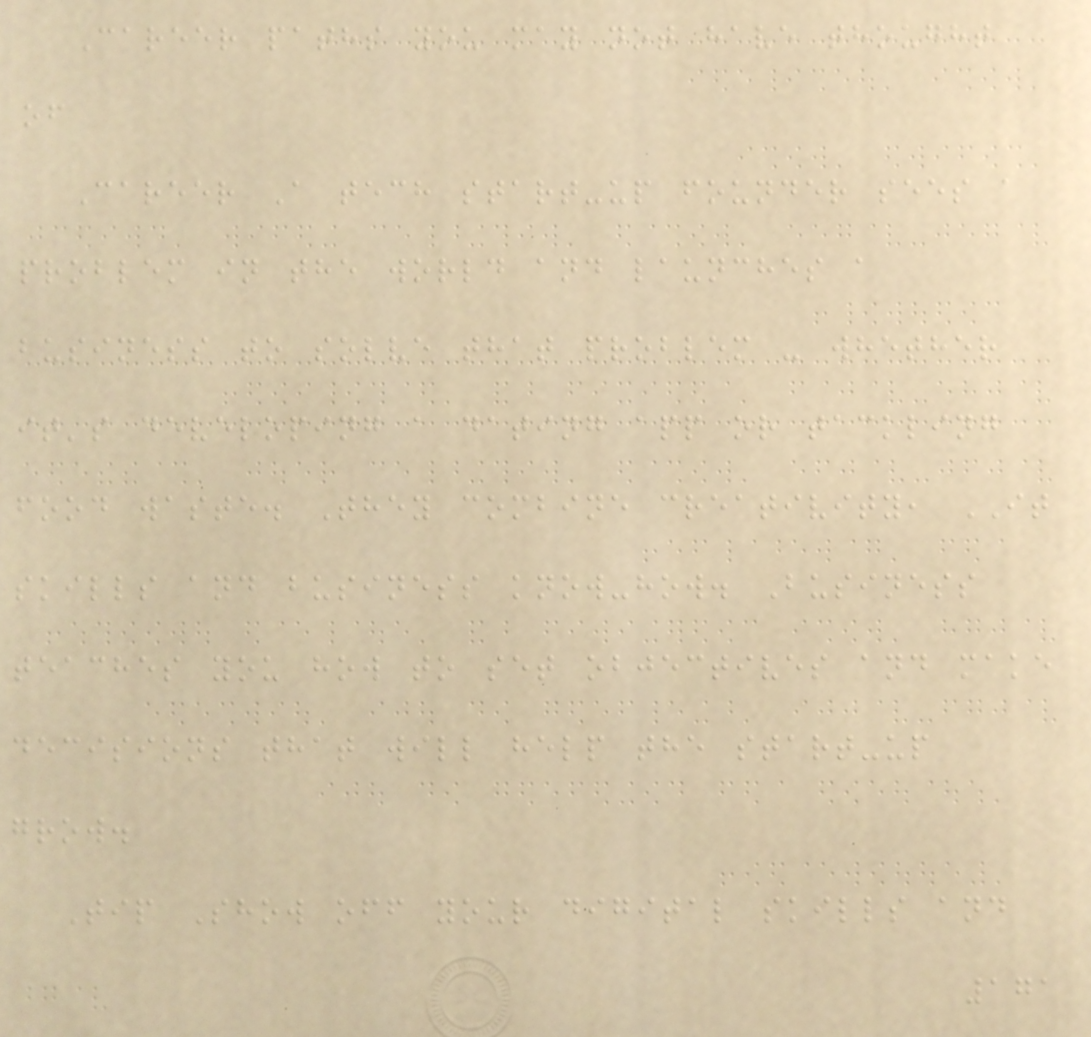Career paths you may not have thought
of
Career A tech start-up founder sees a
problem in the world and launches a
business to solve that problem - whether
it's developing a dating app or tackling
food waste. They combine creativity, IT
skills and business know-how. Business
teaches you how to set objectives and make
decisions that will help the start-up
grow.
Tip Show off your digital skills and
171
